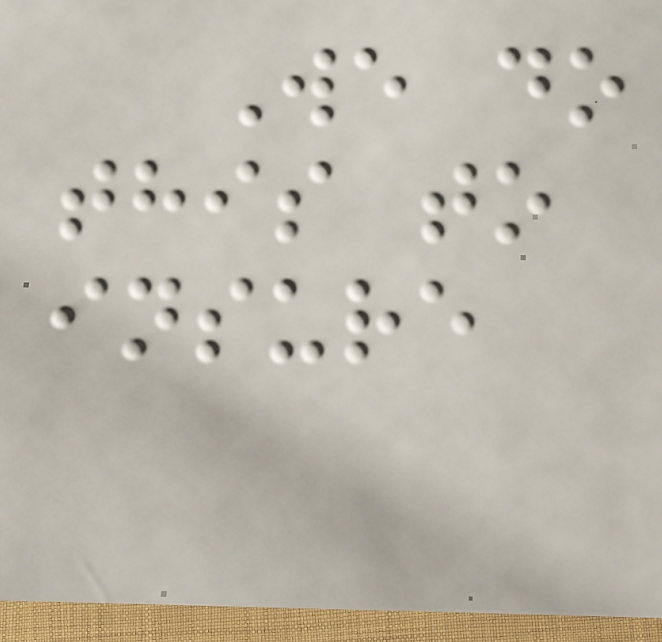We do
this to
insure
